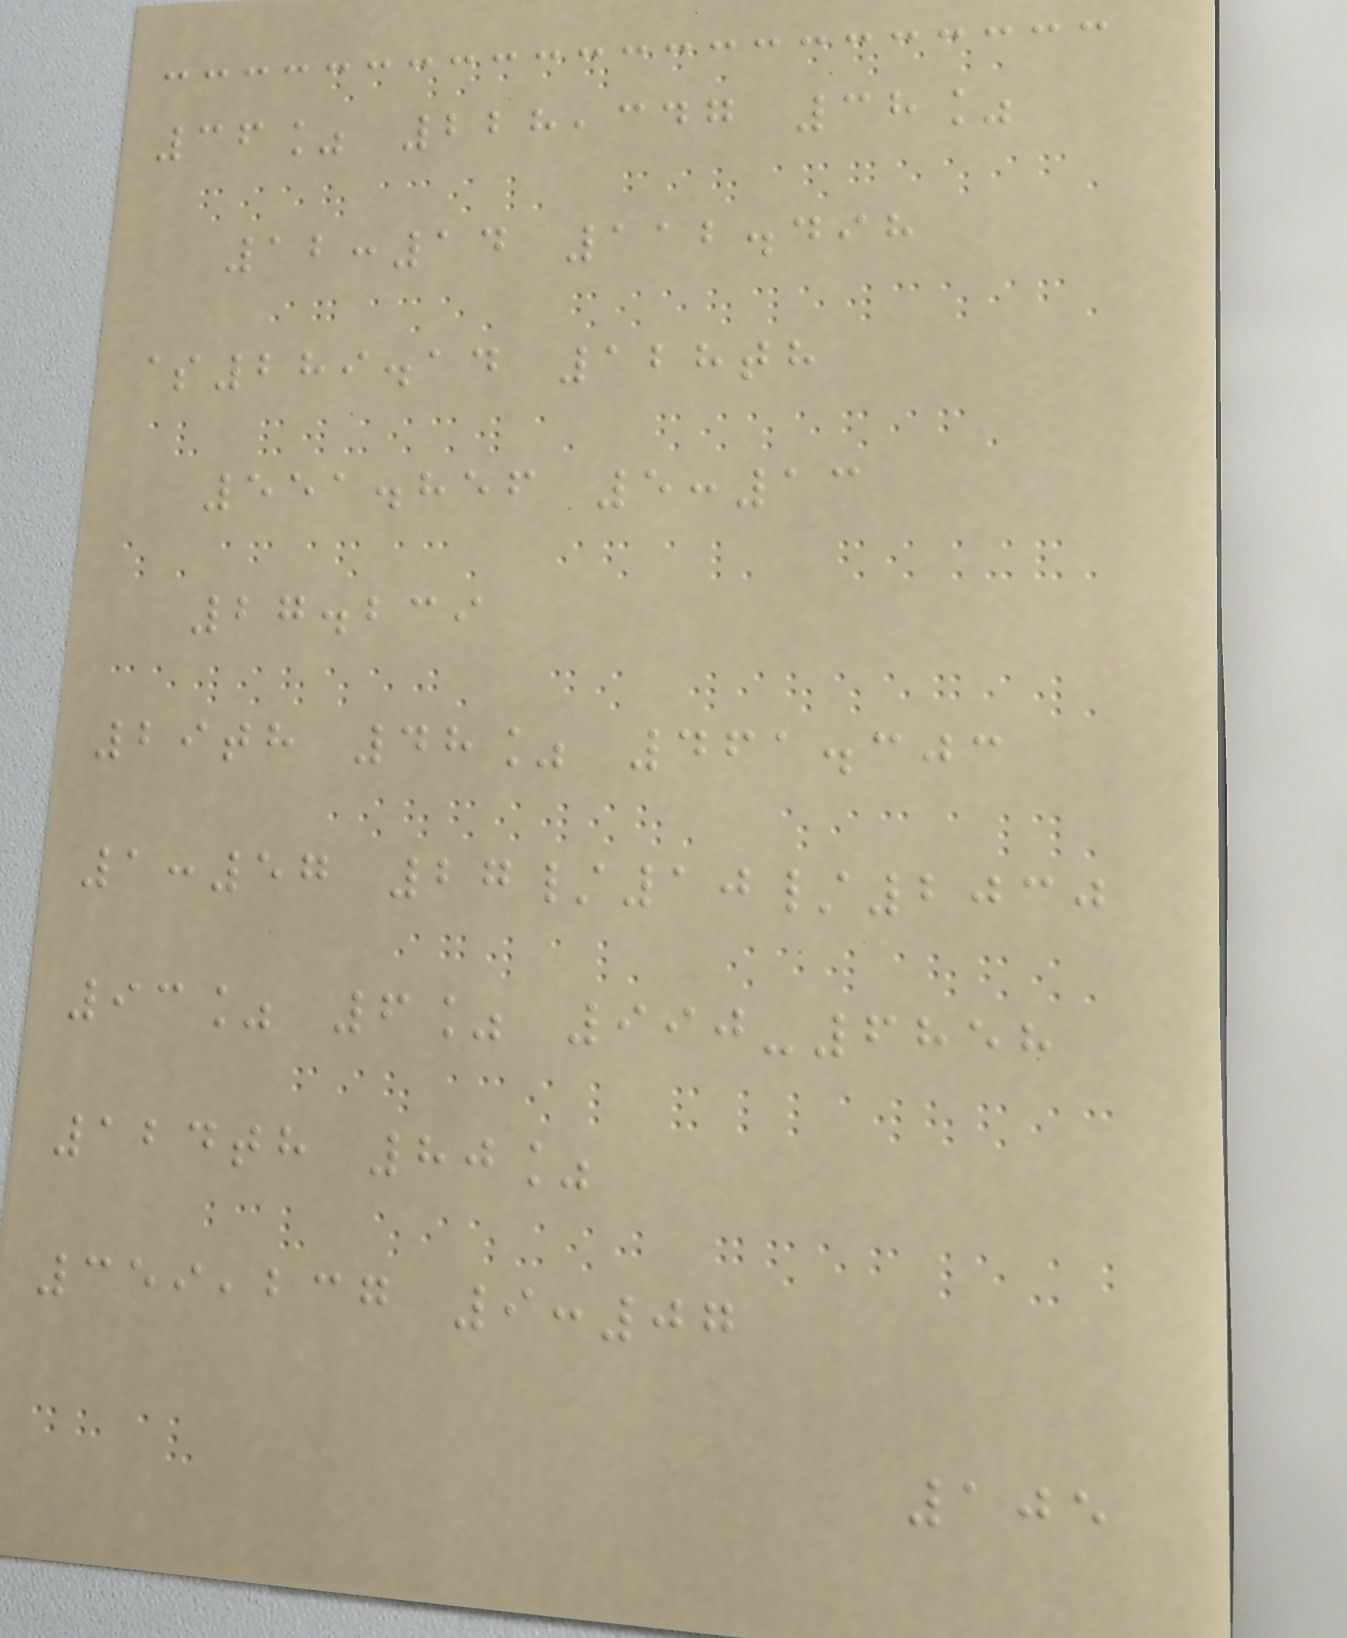36% 228,347 38%
12:14 112.498
$289.14 128th
551.856 5:13
27.239
29th 48% 461.303
1:57 27/10/2030
93% 6% 990-6858
124th 80%
359,237 9:07
105
